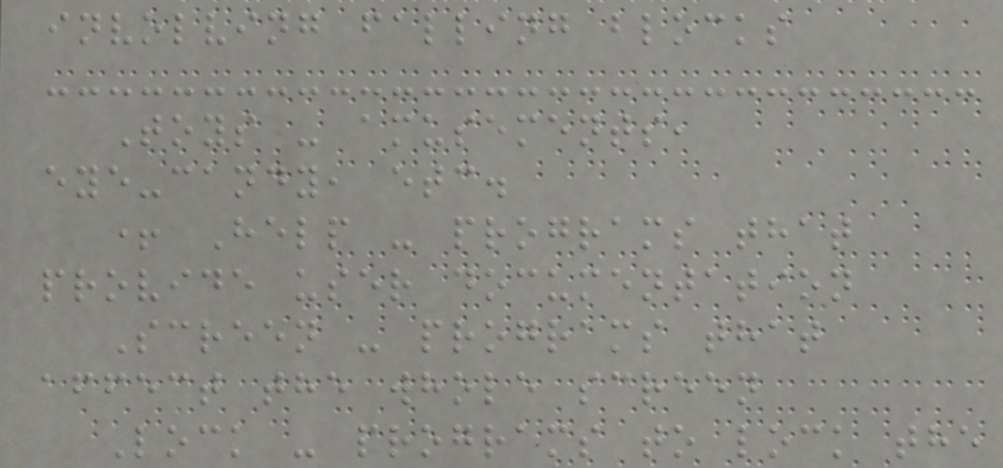involving falling blocks
Toys - amusements,
eye-candy, etc.
+ Help - programs that
provide user documentation
Screen - programs that
affect the whole screen
Lock - programs to lock the
